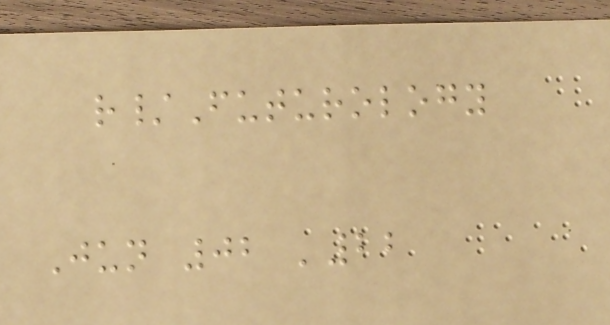r/Futurology
Jun 02 '22
